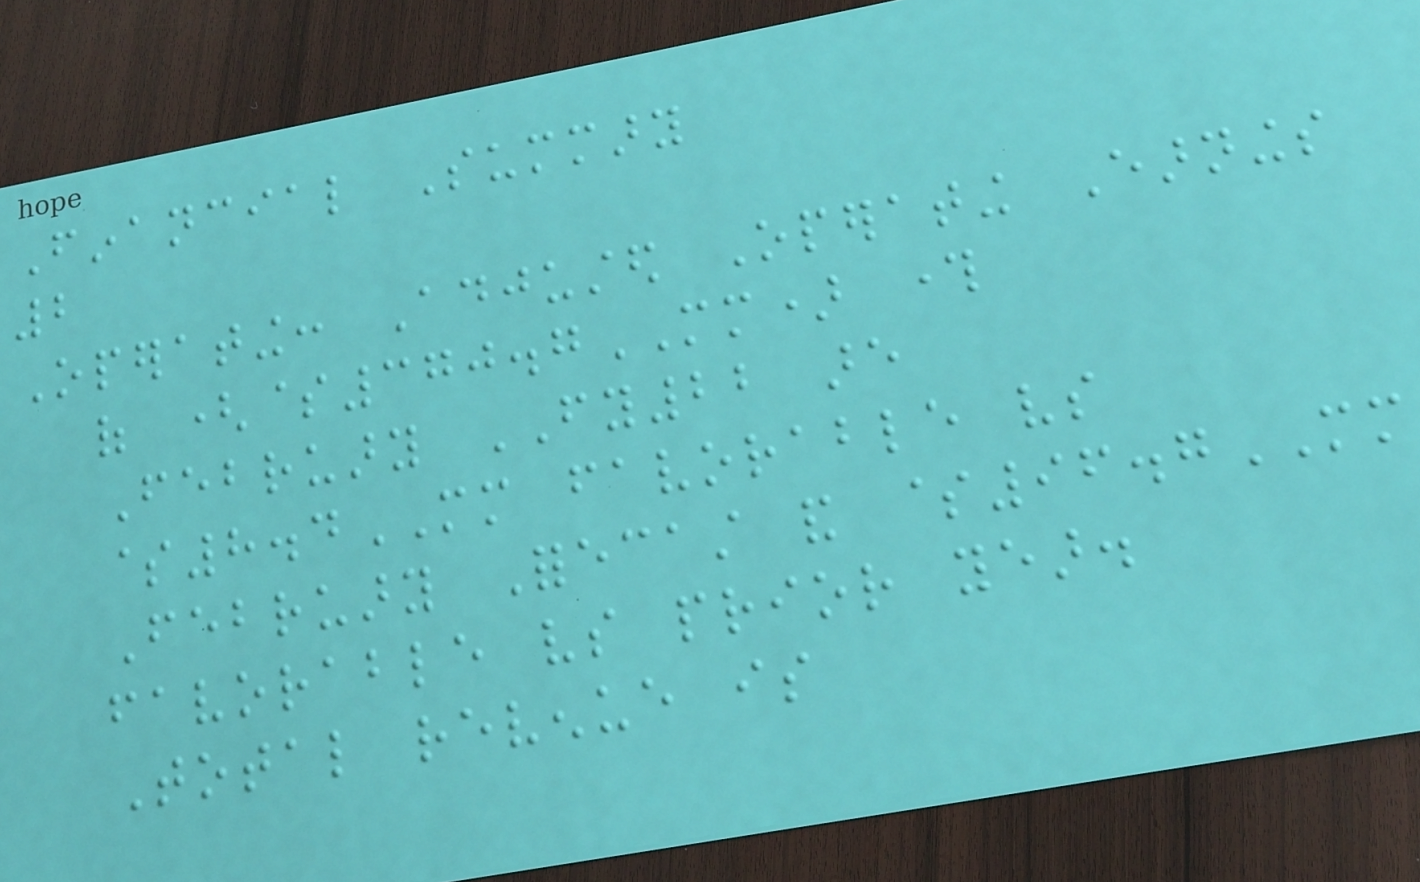Financial Summary
2
Operating: Adjusted Operating Earnings
of ($370.7MM) through
February FY22 are
$8.4MM favorable vs
February Forecast and $96.7MM
favorable vs prior year.
Total revenue is
